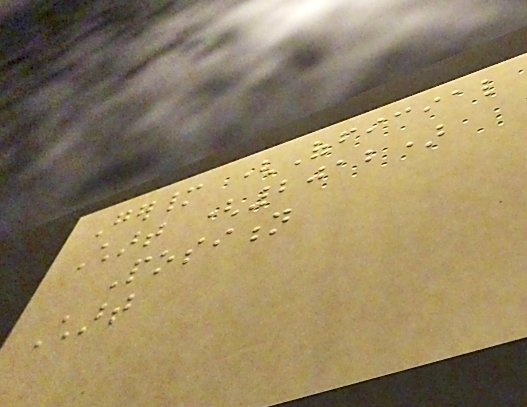Germany (Official
Chart (2012)
Position
Chart
